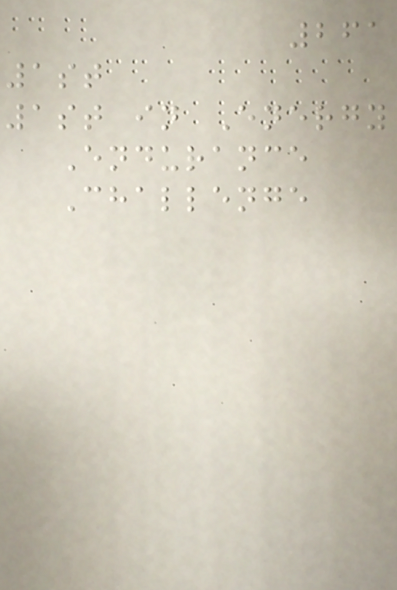261
1st
1st in Energy
Endurance
Challenge
